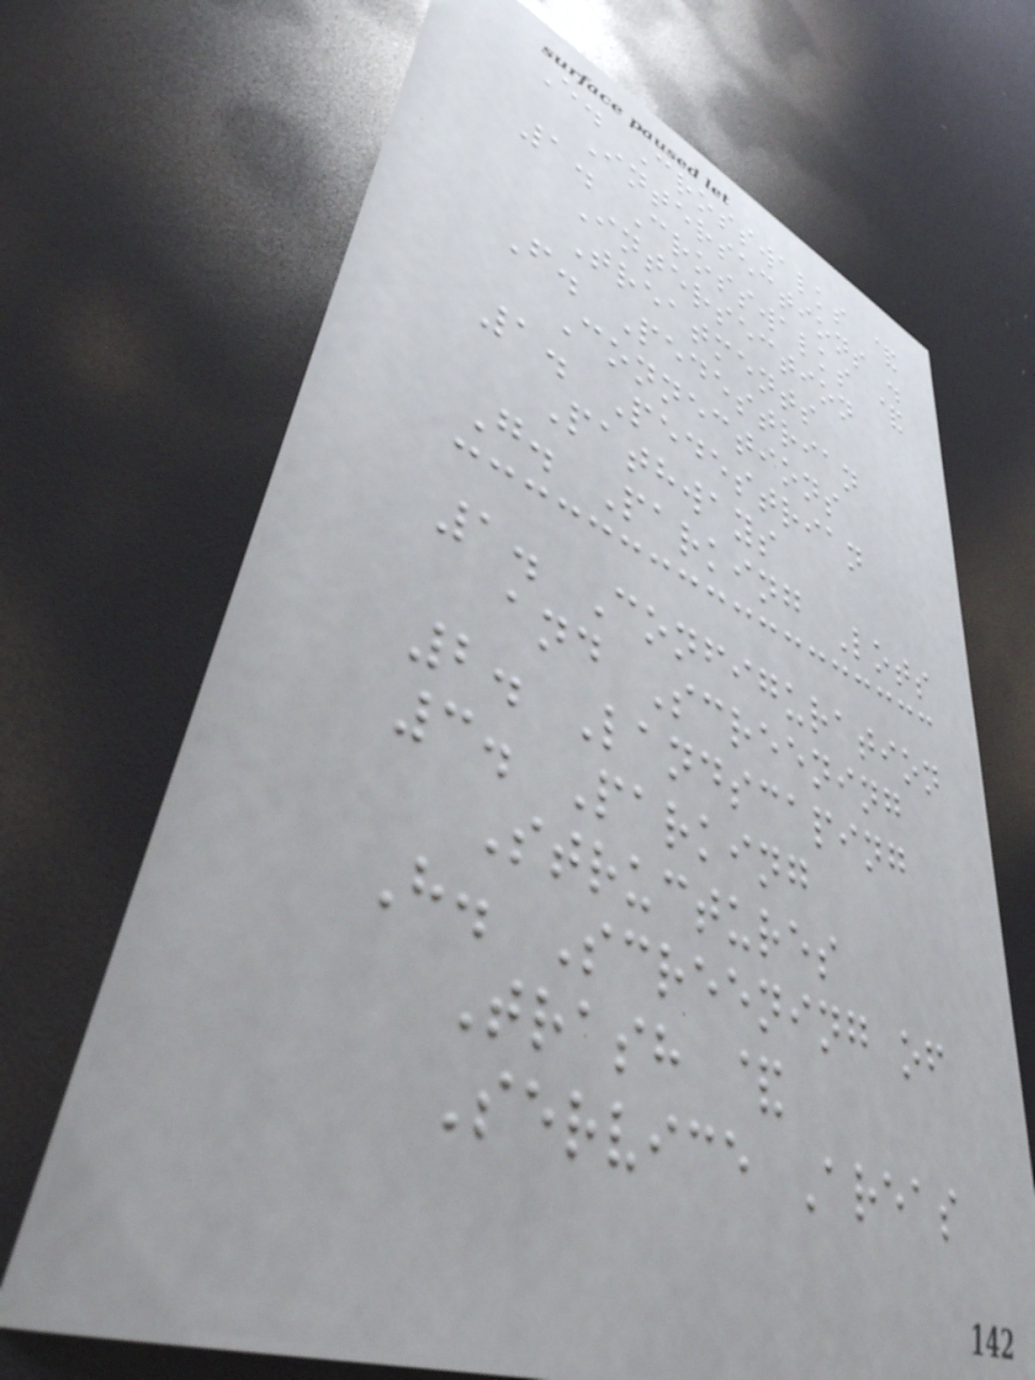E. Crosswalks &
Intersections .
1. Crosswalks &
Intersection
Treatments
F. Pedestrian
Connections
1. Pedestrian
Pathways
G. Parking Lots
1. Configuration
and Screening
2. Landscaping
3. Parking
Structures
H. Screening of
Trash &
Service Areas
